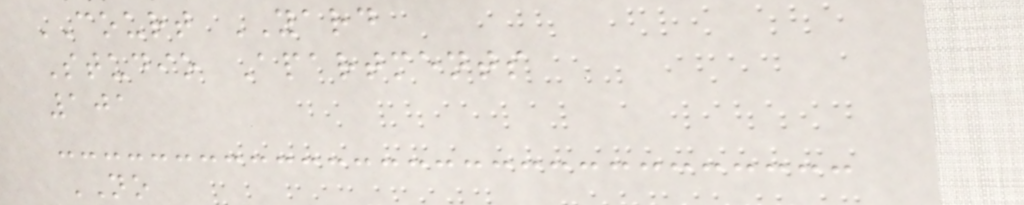COURT YARD
Studio Apartments
101
NO
